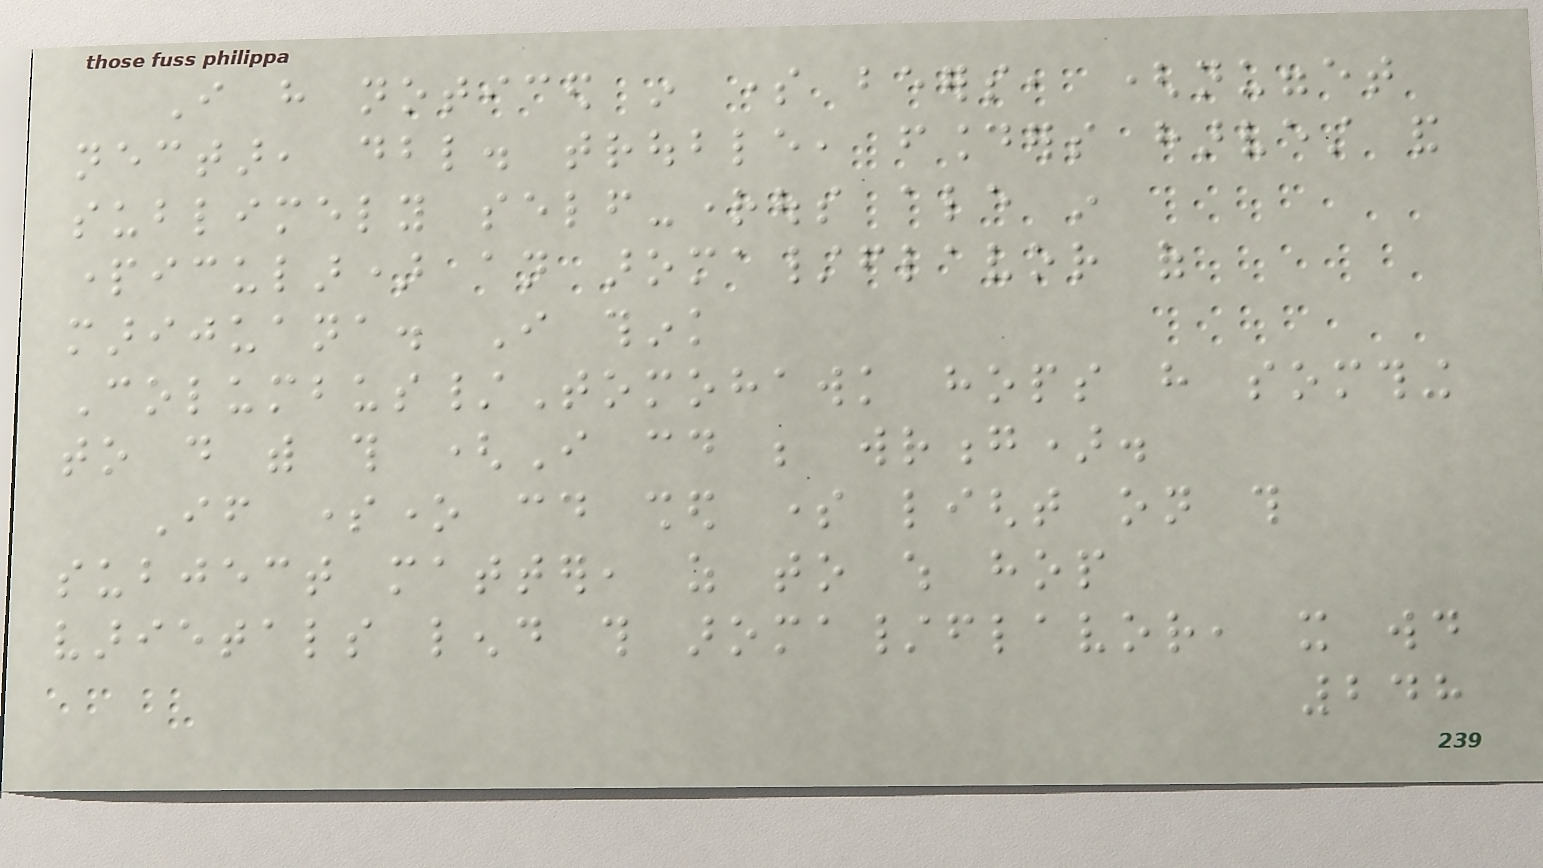I have noticed in some beers, (nugget
nectar, dbl. trouble, founders harvest and
sublimely self-rightous ale in
particular) an aroma/flavor of
marijuana. I think
Columbus/Tomohawk hops have somthing
to do with this (I could be wrong).
If someone could shed some light on this
subject matter, as to which hop
varietals lend this aroma/flavor, it would
248
